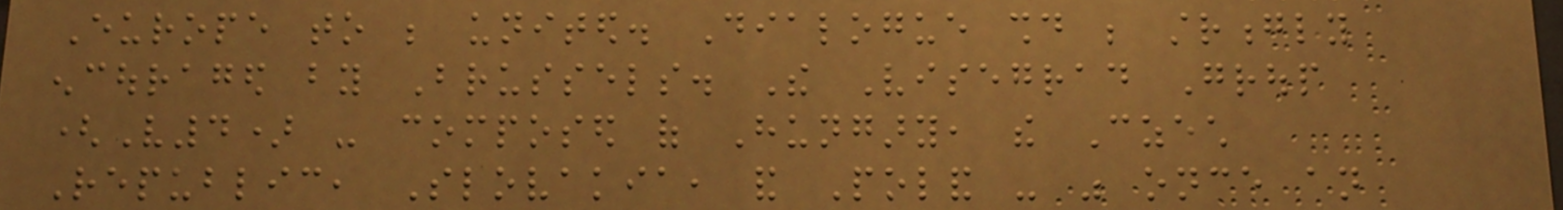Europe to be united. Dialogue should be strongly
encouraged by Brussels. The Visegrad Group
(V4) - composed of Hungary, the Czech
Republic, Slovakia, and Poland - was once an
